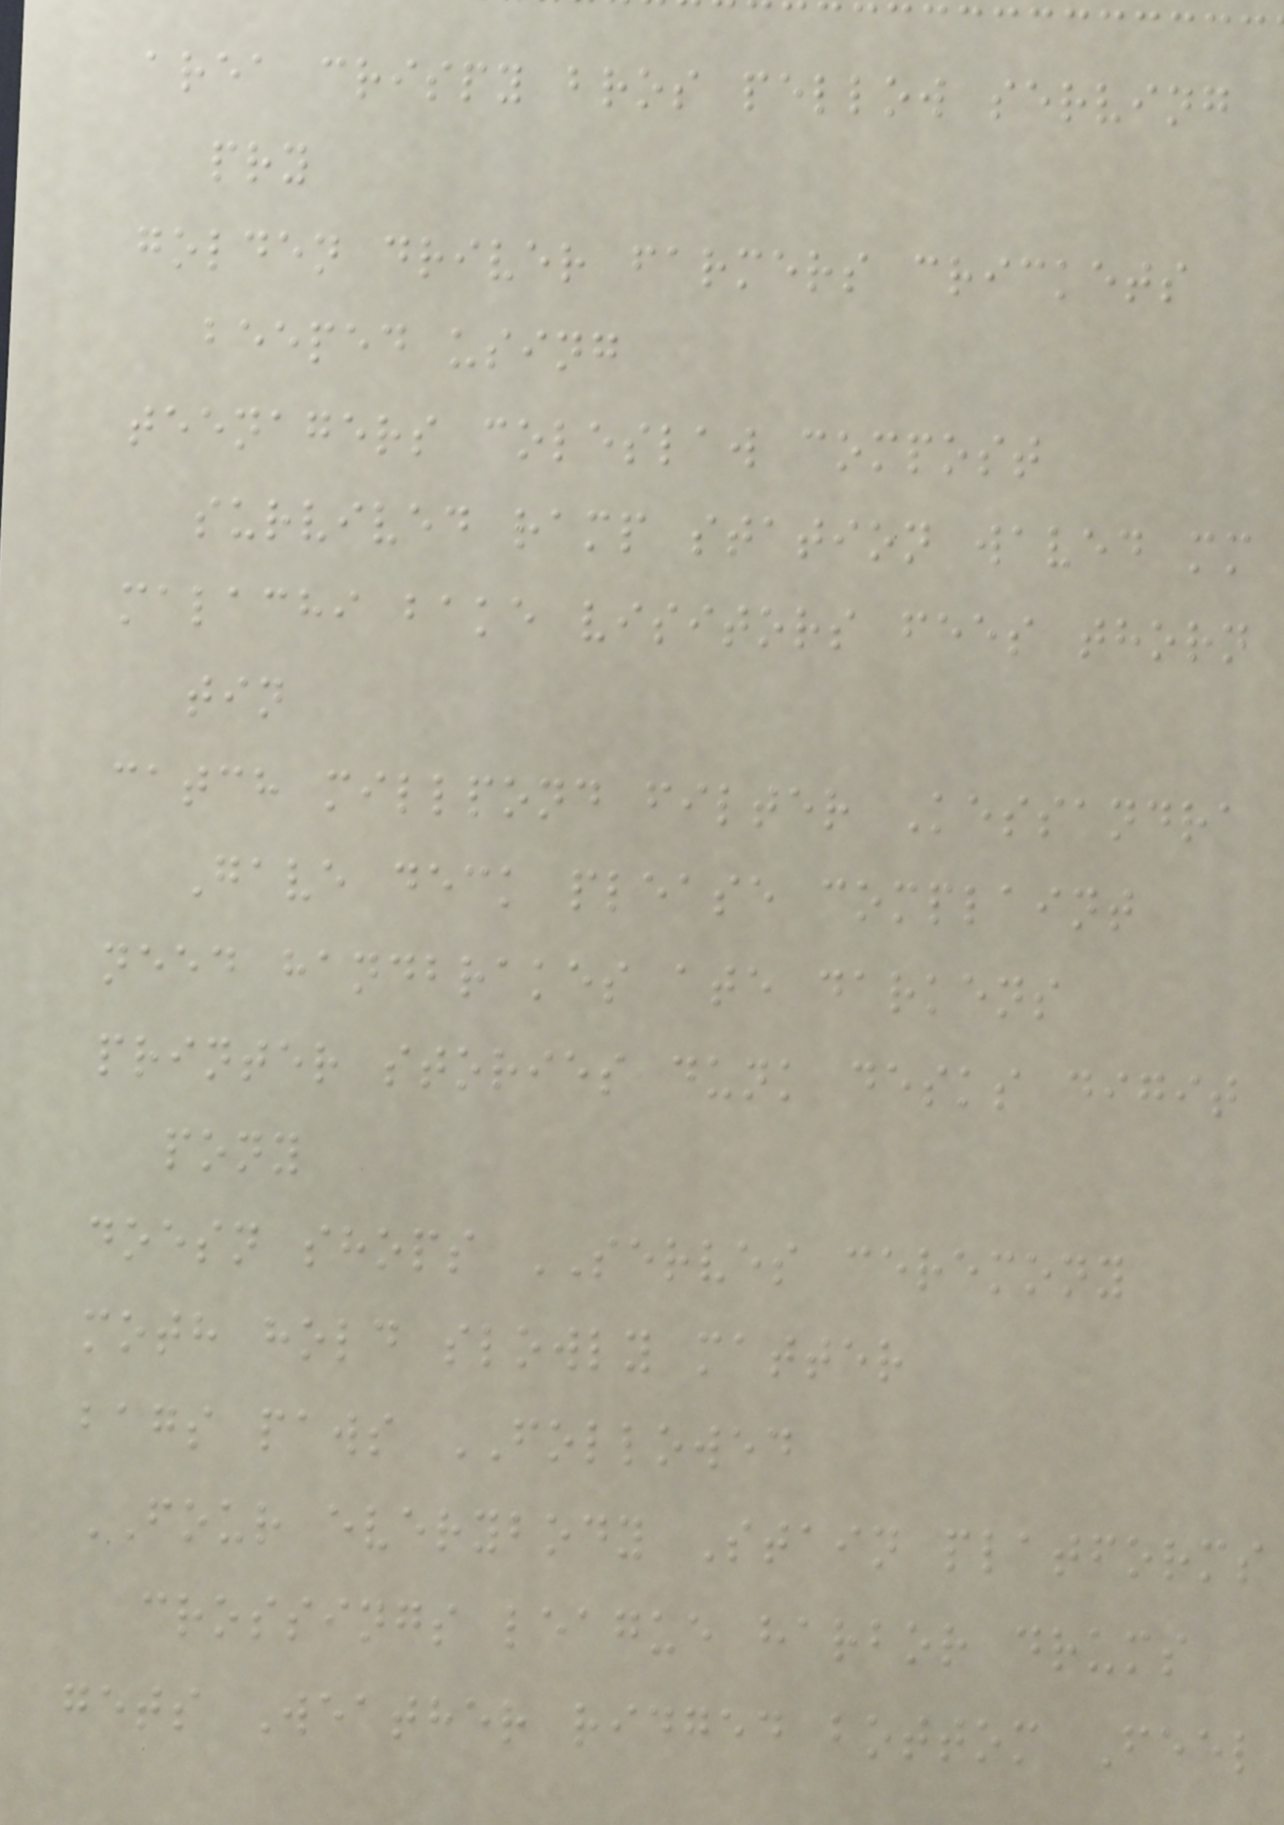area crispy bros pellow serving
pry
golden driver farmers crickets
beeped using
teenagers coleslaw compost
survived ramp station waved mm
malachi bake visitors fees thorn
tin
catch millpond filter Kessandra
Gave deck please complaint
need handbrakes ate darkens
printer stories dunk desks digit
pony
doesn shops SERVES ceremony
moth hold slowly matter
bags paws FOLLOWED
FOUR everybody Stain platforms
crossings league harbor drums
gets Weather ridged bottom Feel
